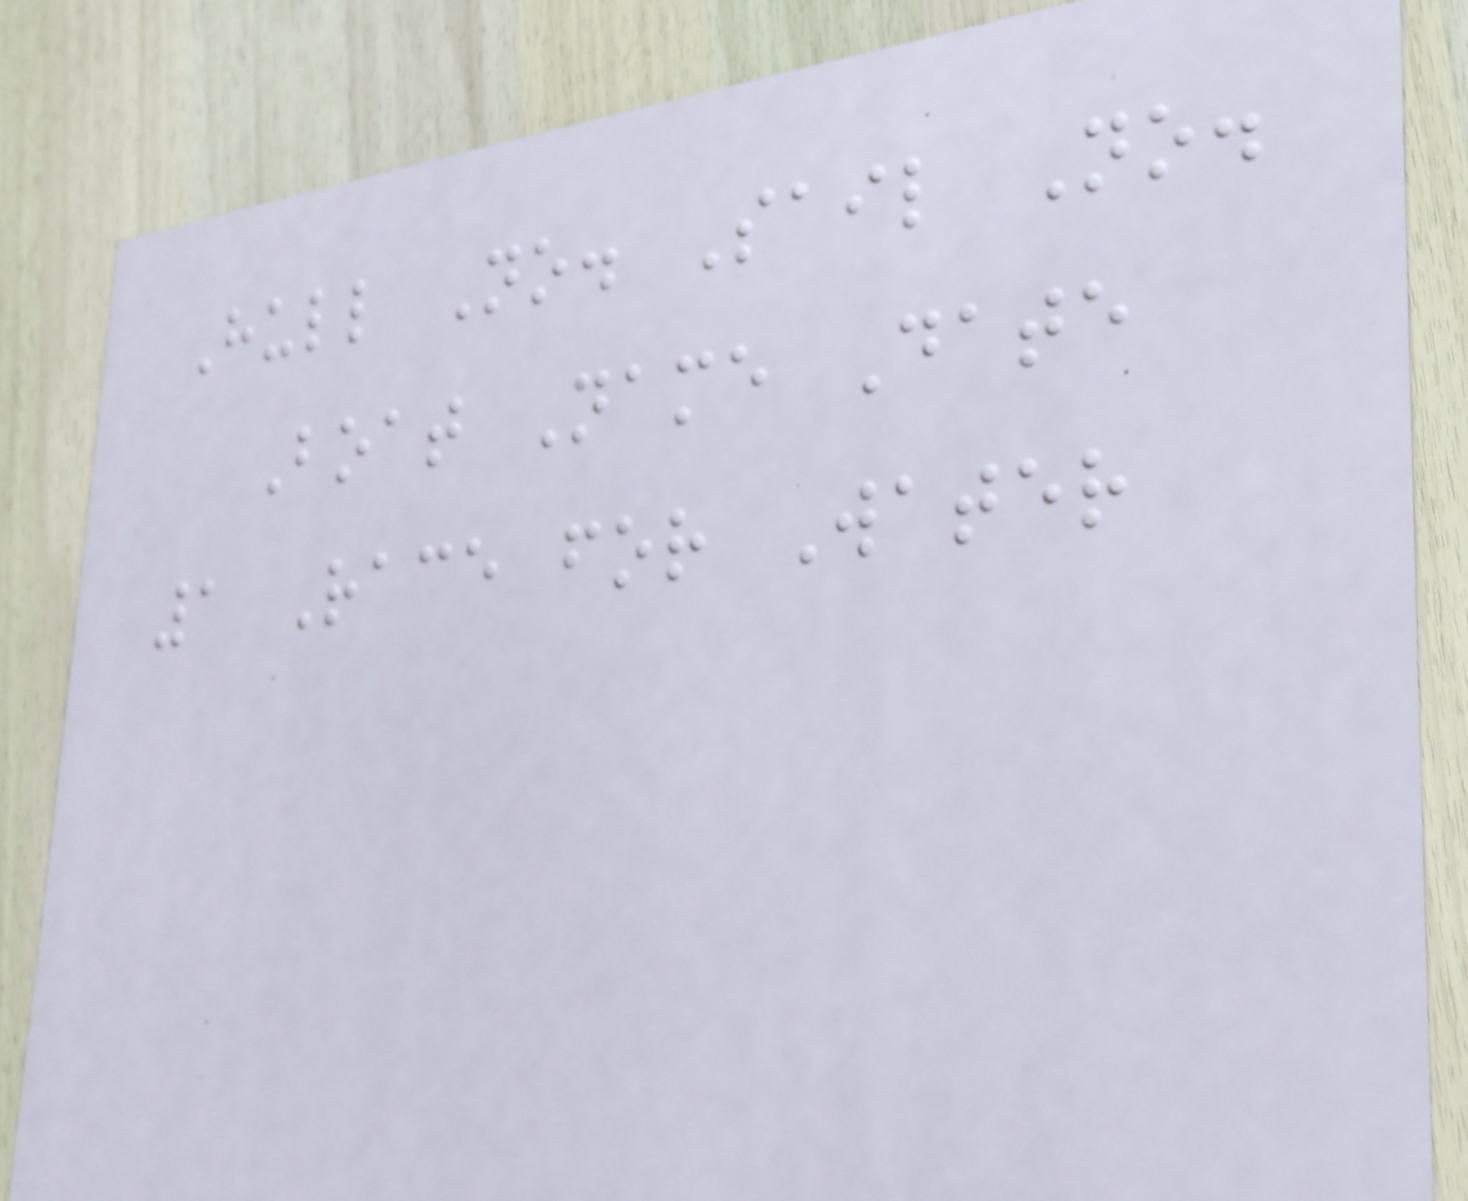Hull No. Sail No.
Boat Name Date
1 Race for Water
